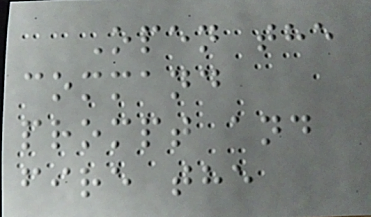Open the
command
prompt and
fire the
